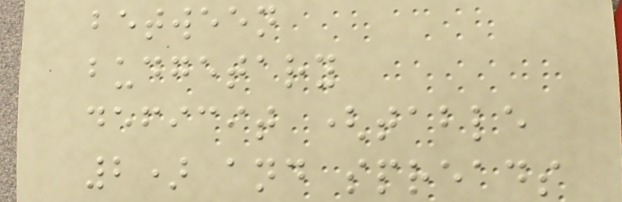between
budgetary
deficit (table
2) and spreads
